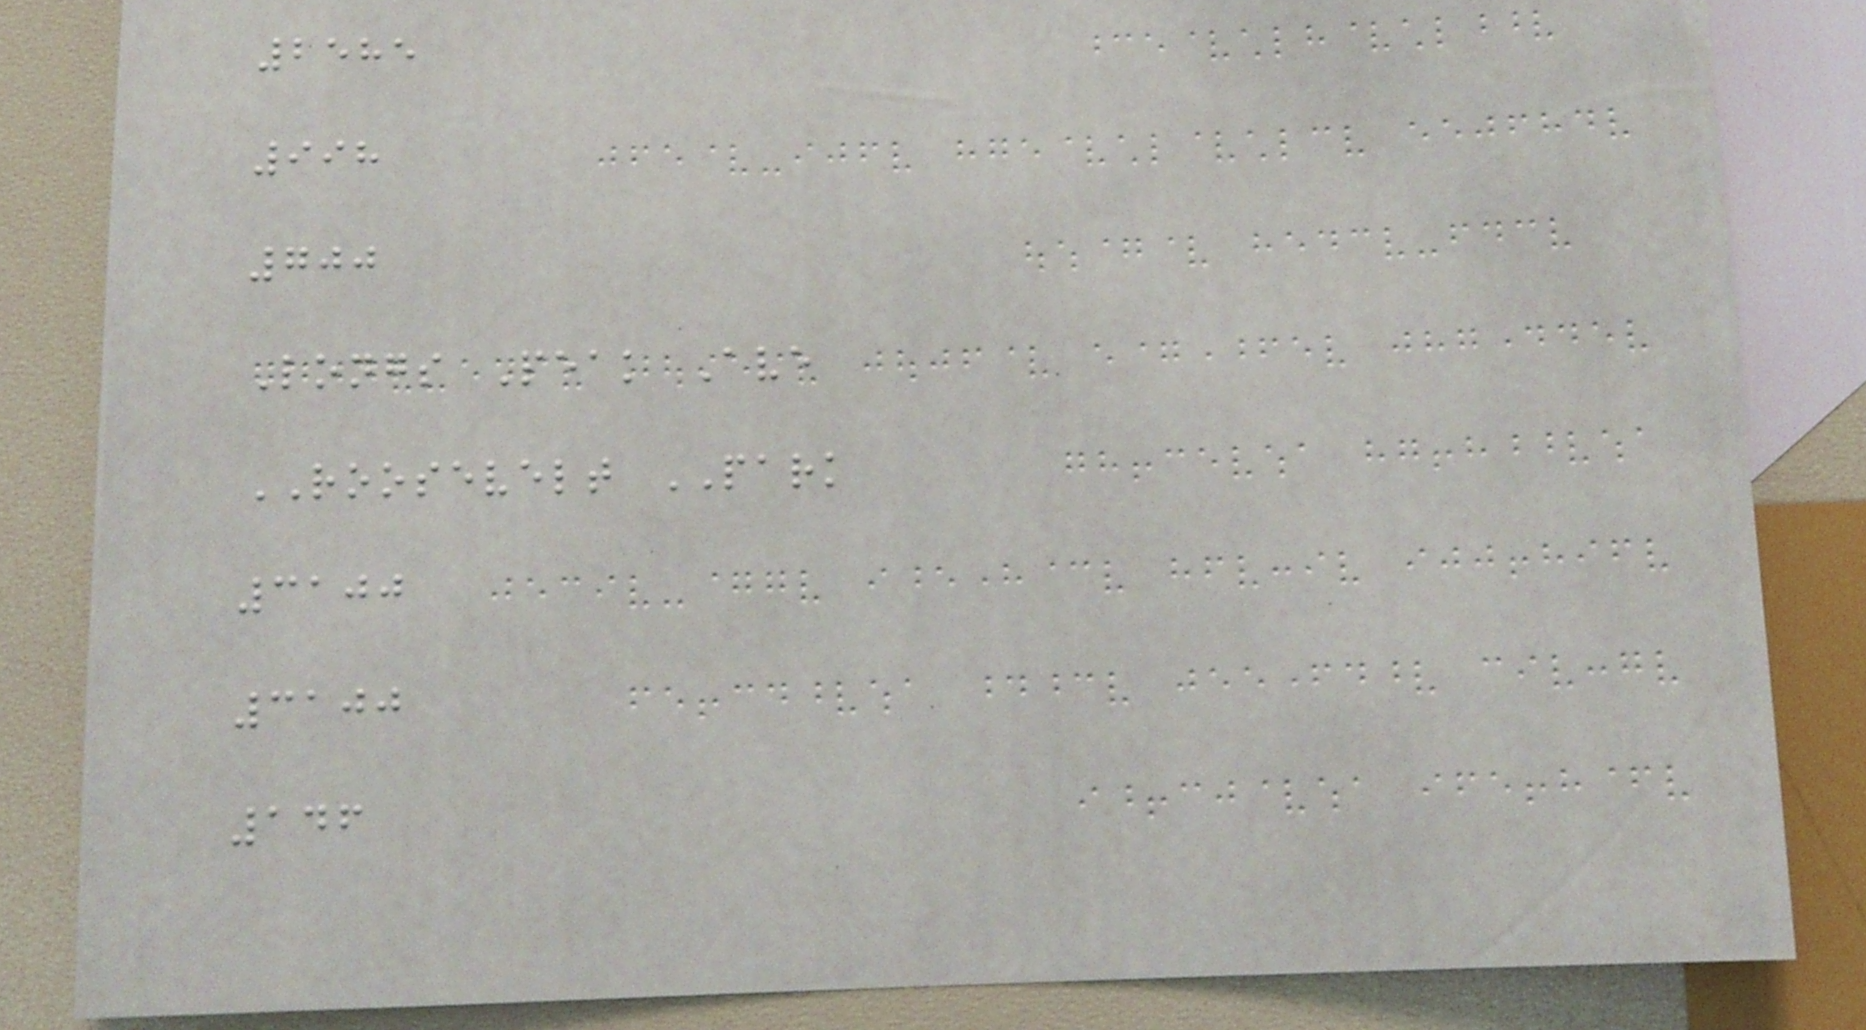2585
998
700
Longs Peak Ave
ROOSEVELT PARK
3100
3100
146
